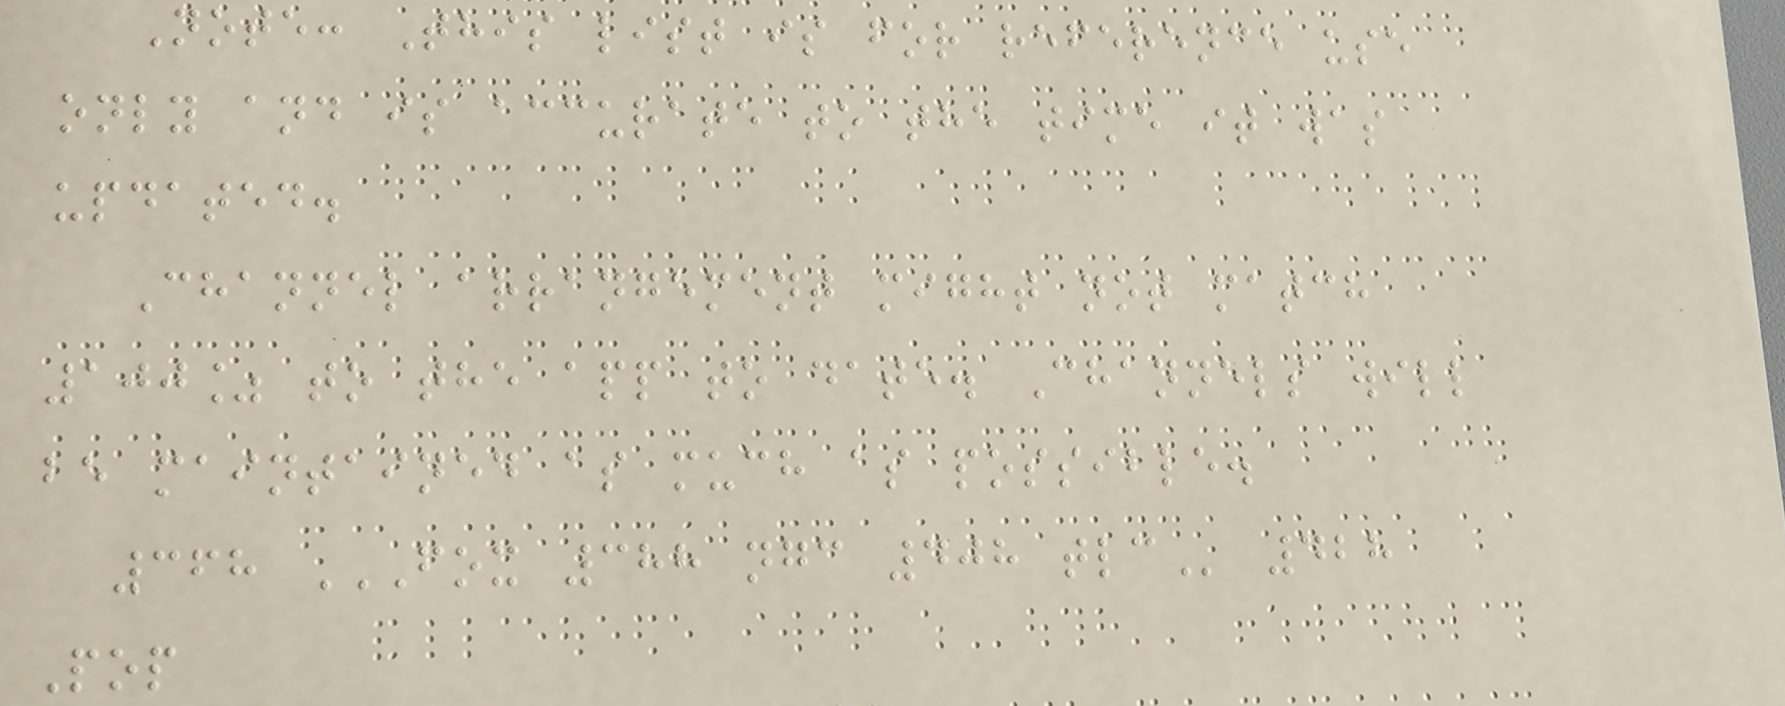Note: This list is for reference use
only and is accurate to the time it was
updated.
Channel arrangement might not match
100% to the app to date. Channels will
be maintained as much as possible.
368 FOX 388 NGC 408 TLC 428
Pop
